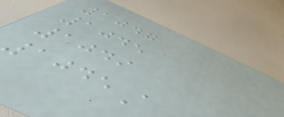1047
1045
1049
1045A
